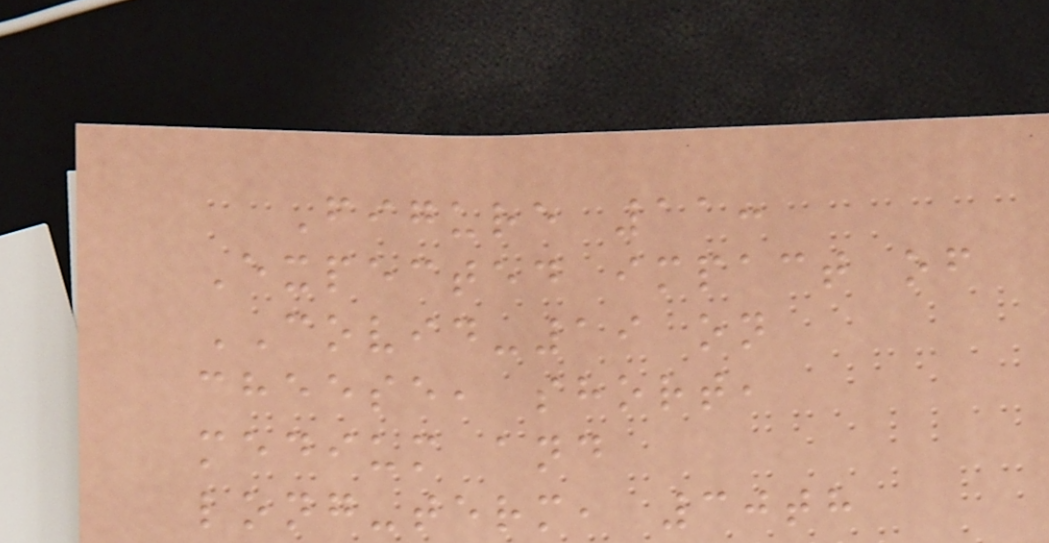Figure 11:
Expected impact of
COVID-19 on
cheese, short,
medium and
long-term, 30th
